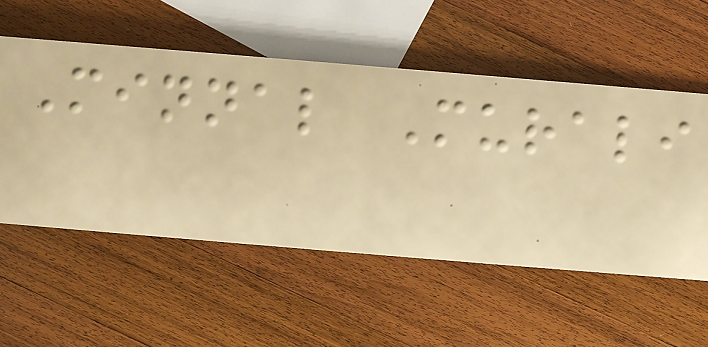Minnal Murali
